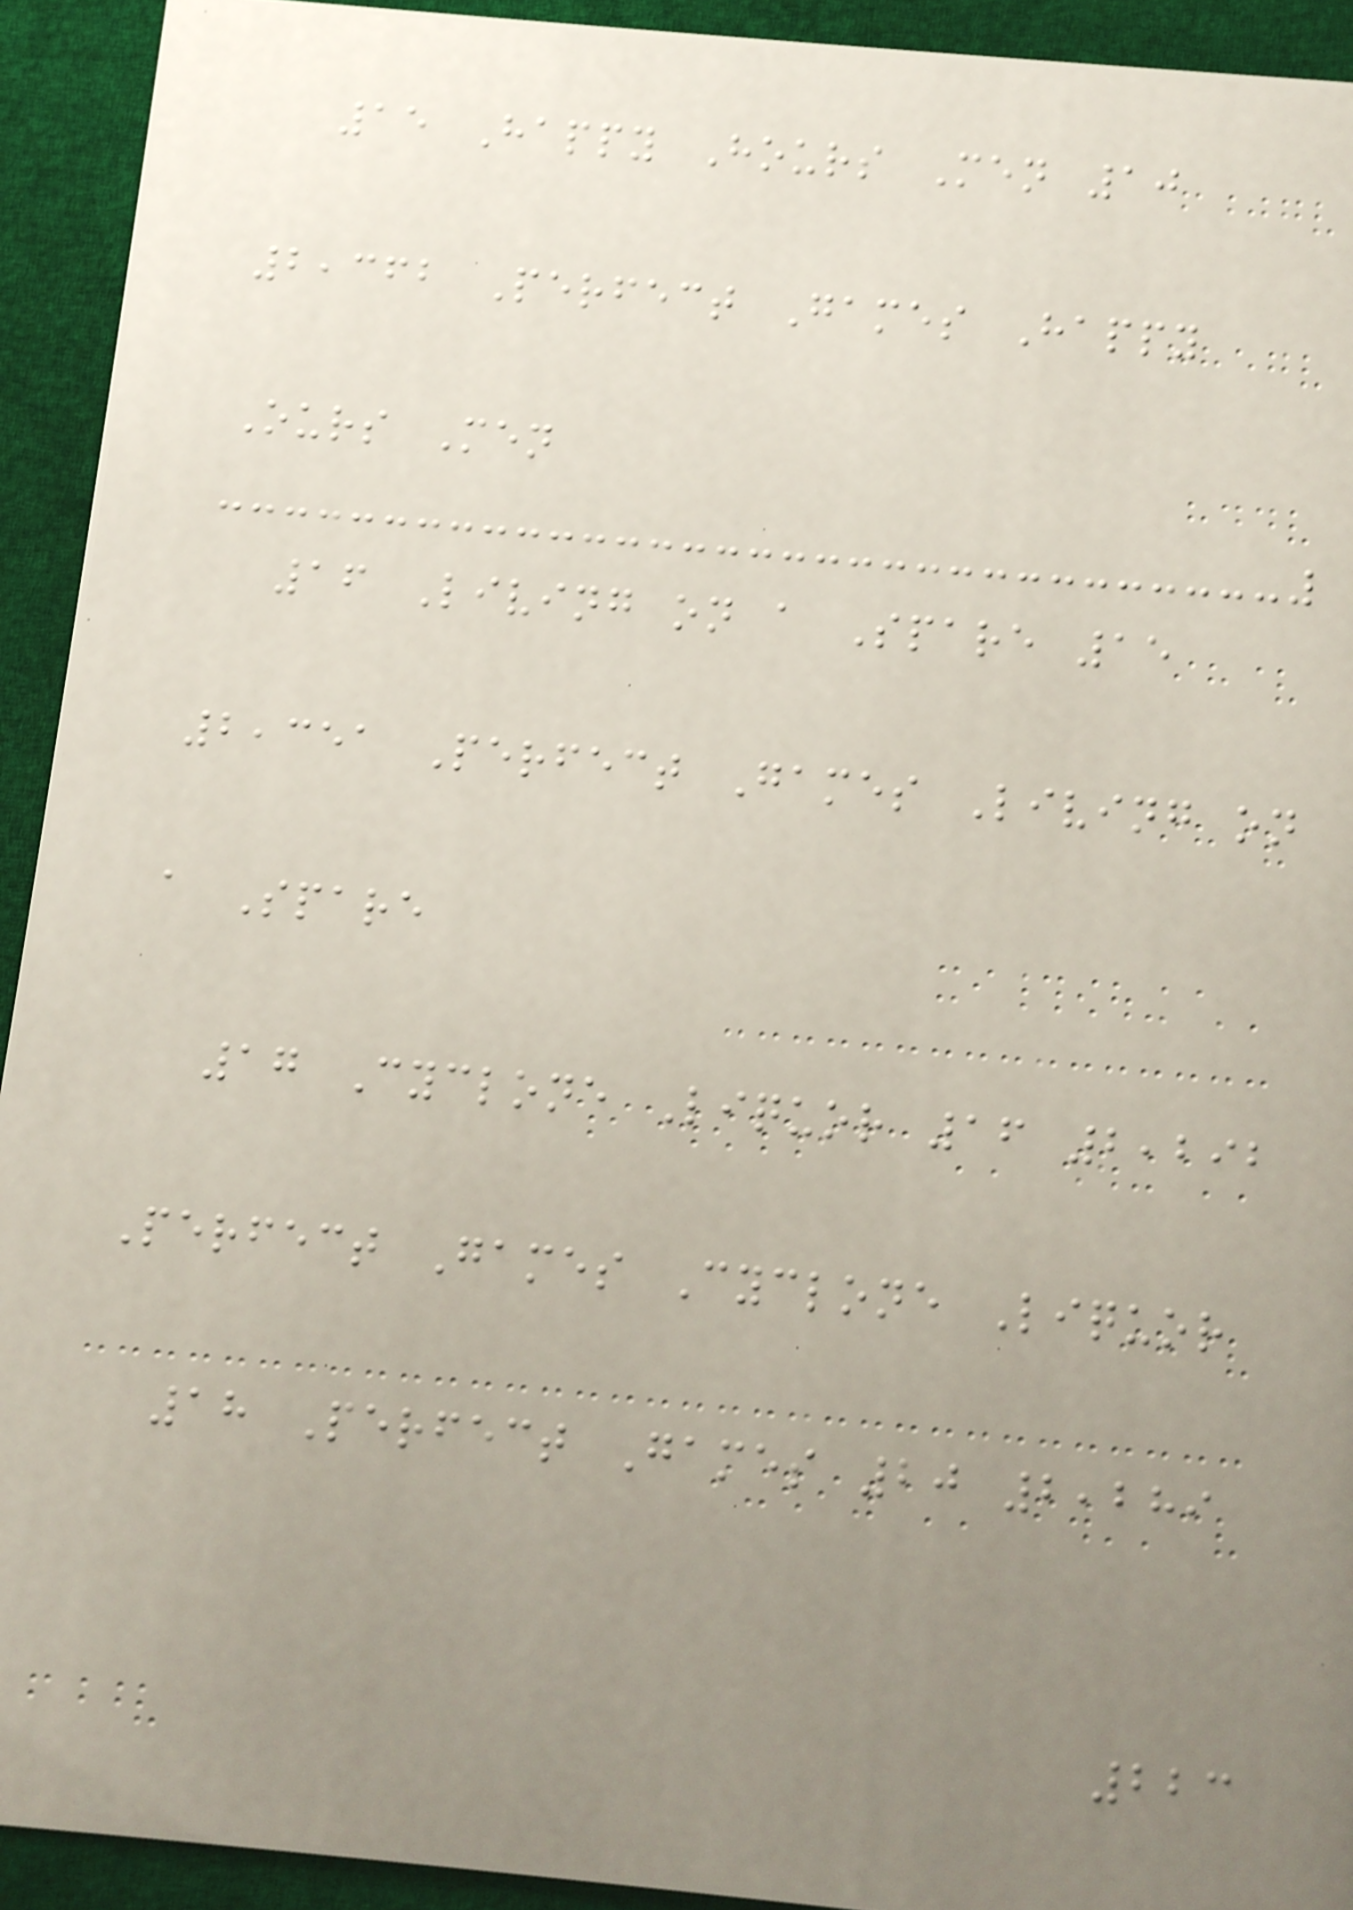15 Happy Hours Men 10
2,362 Perfect Games Happy
Ours Men
16 Living on a Spare 15
2,351 Perfect Games Living on
a Spare
17 Cyclone Liquor 16 2,292
Perfect Games Cyclone Liquor
18 Perfect Games 20 2,289
223
